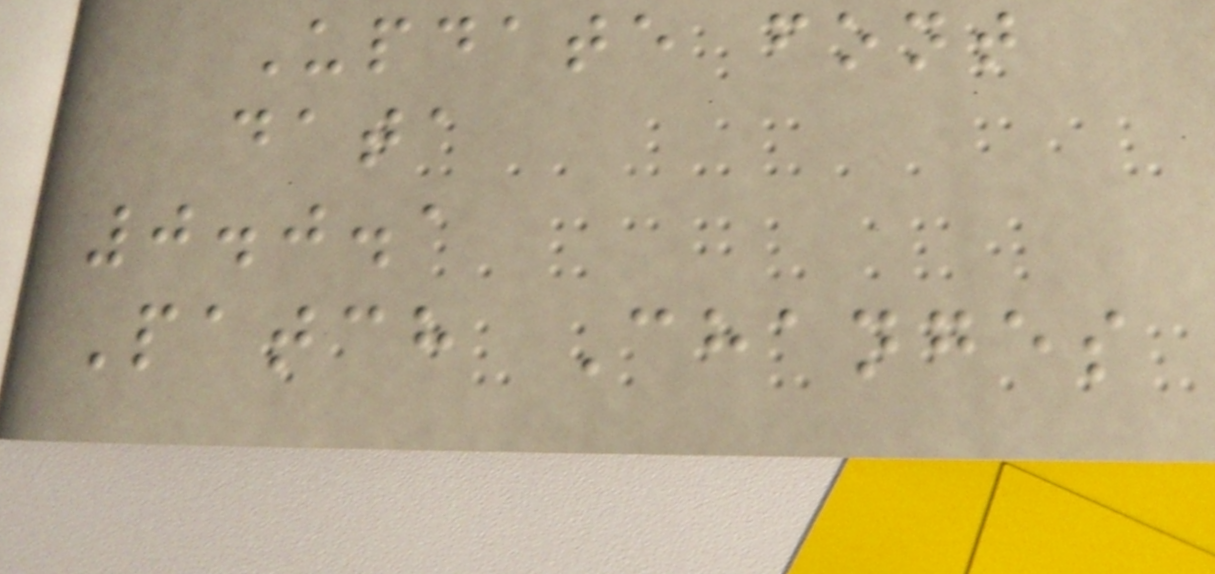Update font
data
0.0.1
Patch Changes
